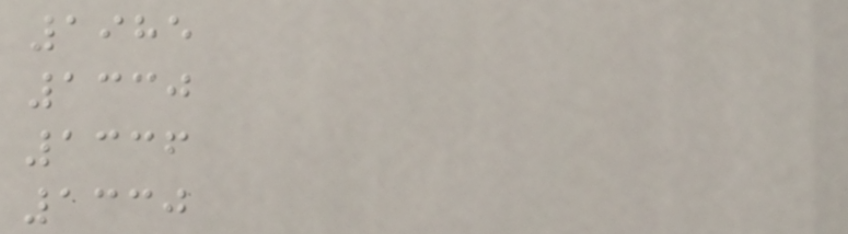1985
1330
1336
1330
